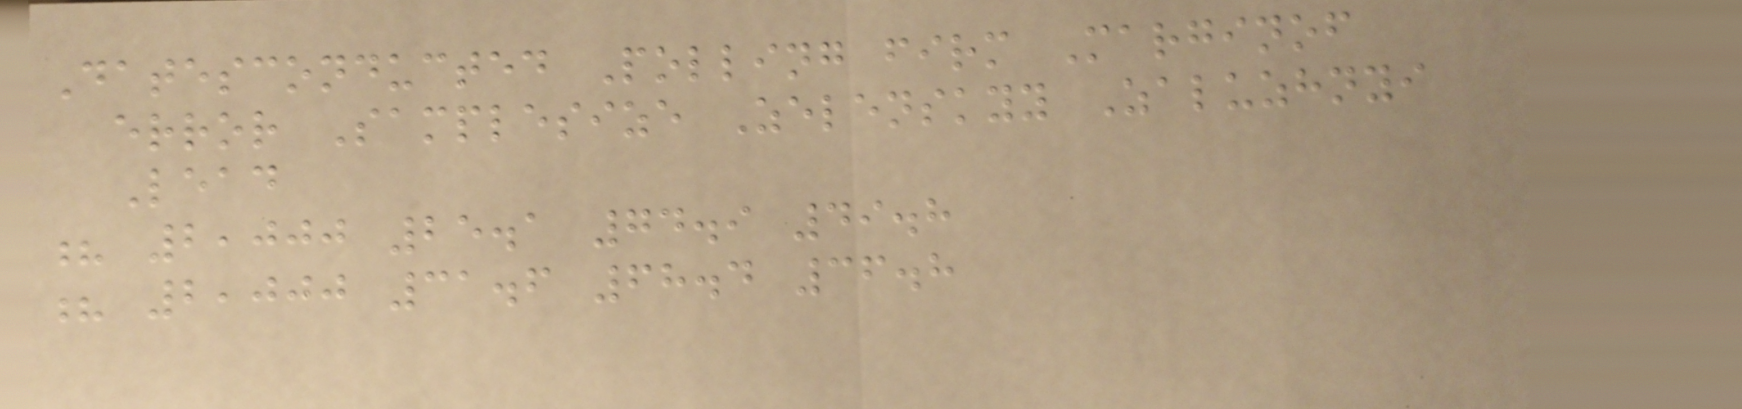Datesconducted Polling firm Marginof
error Samplesize Zelenskyy Zaluzhnyi
Lead
? 2,000 25.1 74.9 49.8
? 2,000 31.6 68.4 36.8
